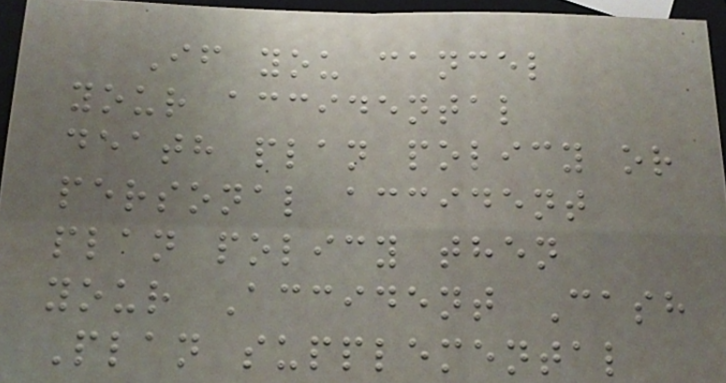If you cancel
your accidental
death plan policy or
personal accident
plan policy then
your Accident Cash
Plan supplemental
